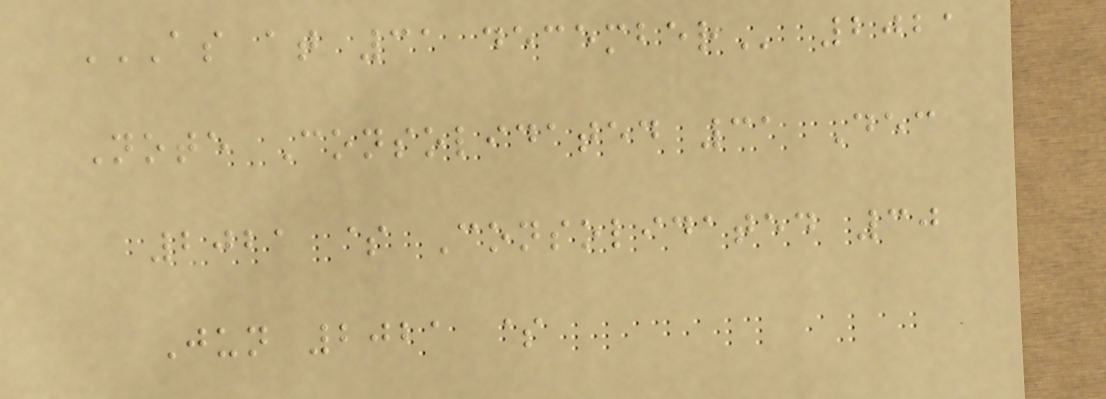AS AT 31 DECEMBER 2021
Note Consolidated 31 Dec
2021 $ Consolidated 30
Jun 2021 $
